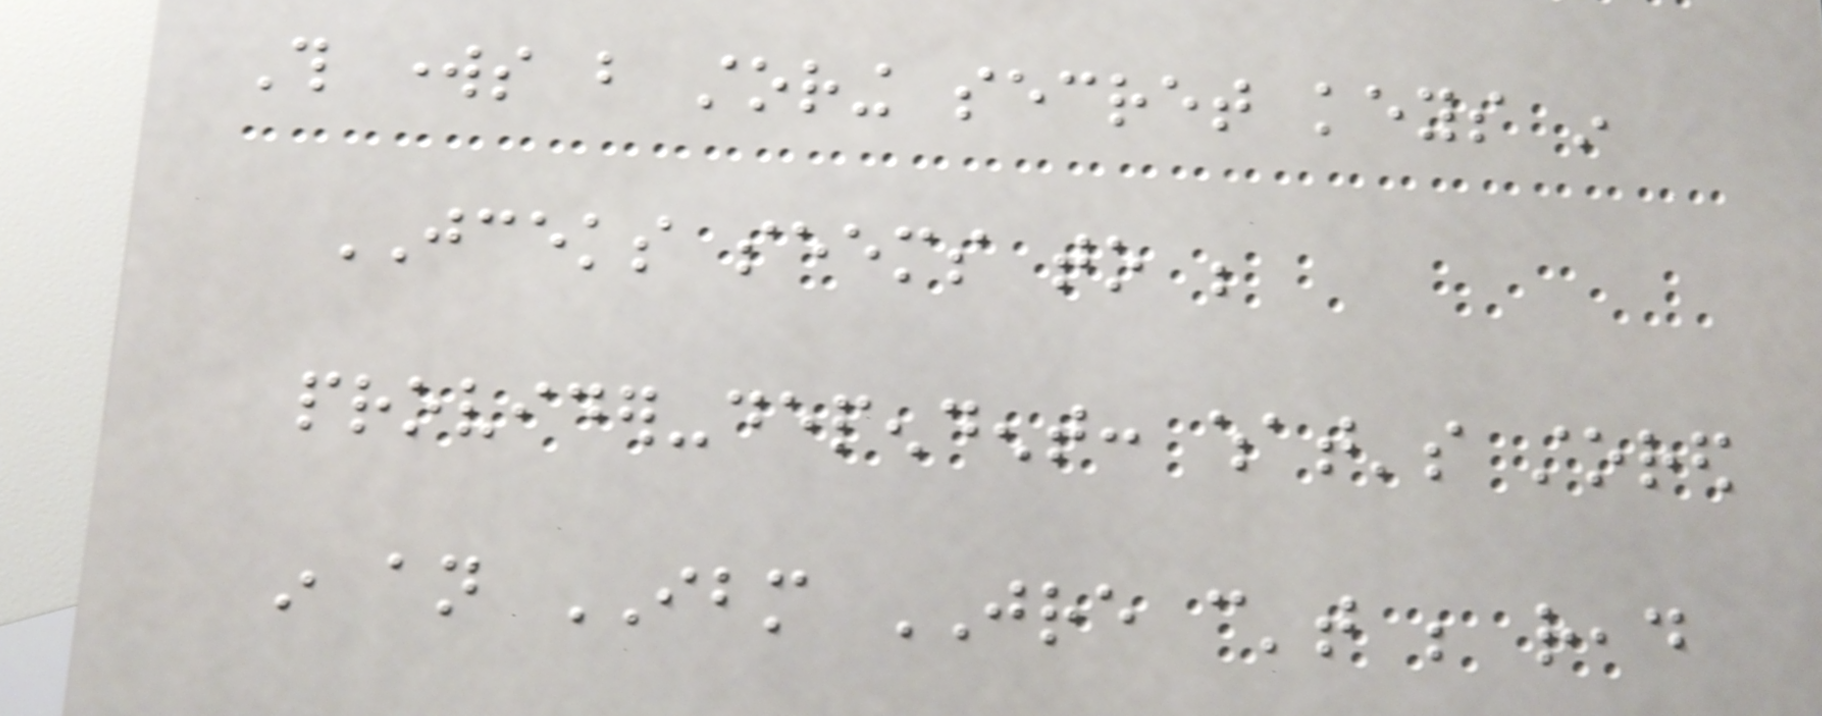This works but storing secret keys in
JCEKS seems to be
provider-dependent: what's stored
in an IBM JRE can't be read
